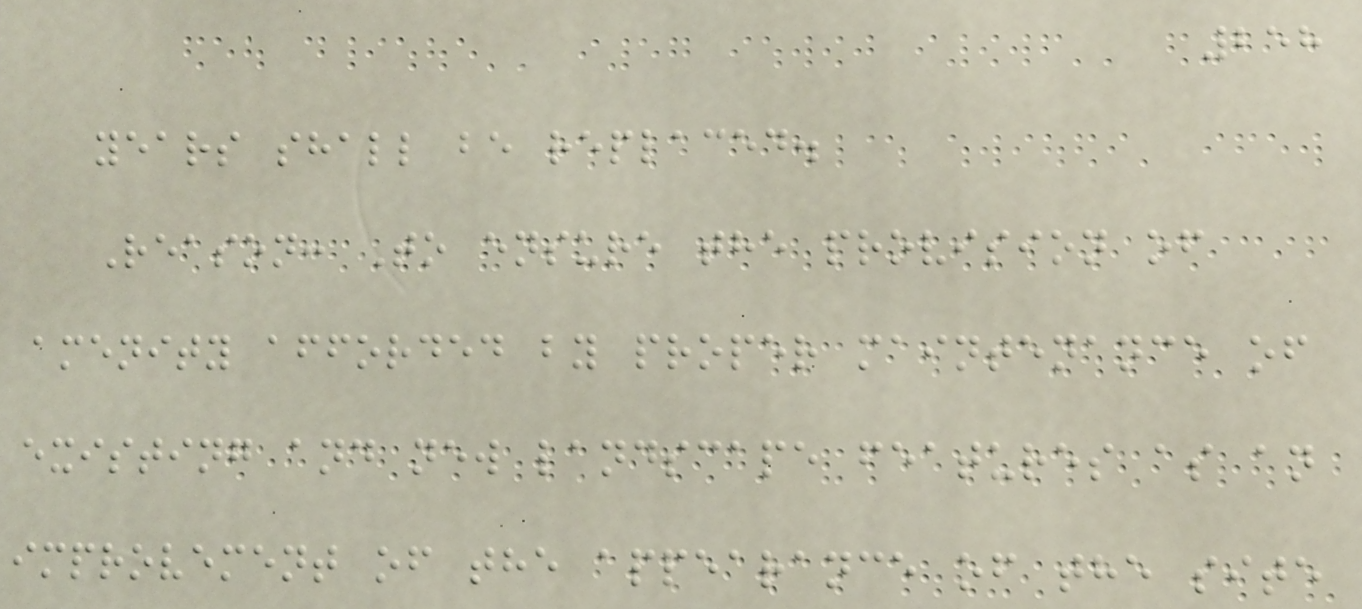258
years shall be replaced.
Reason: To ensure the provision of
amenity afforded by proper maintenance of
existing and new landscape features as an
improvement of the appearance of the site
